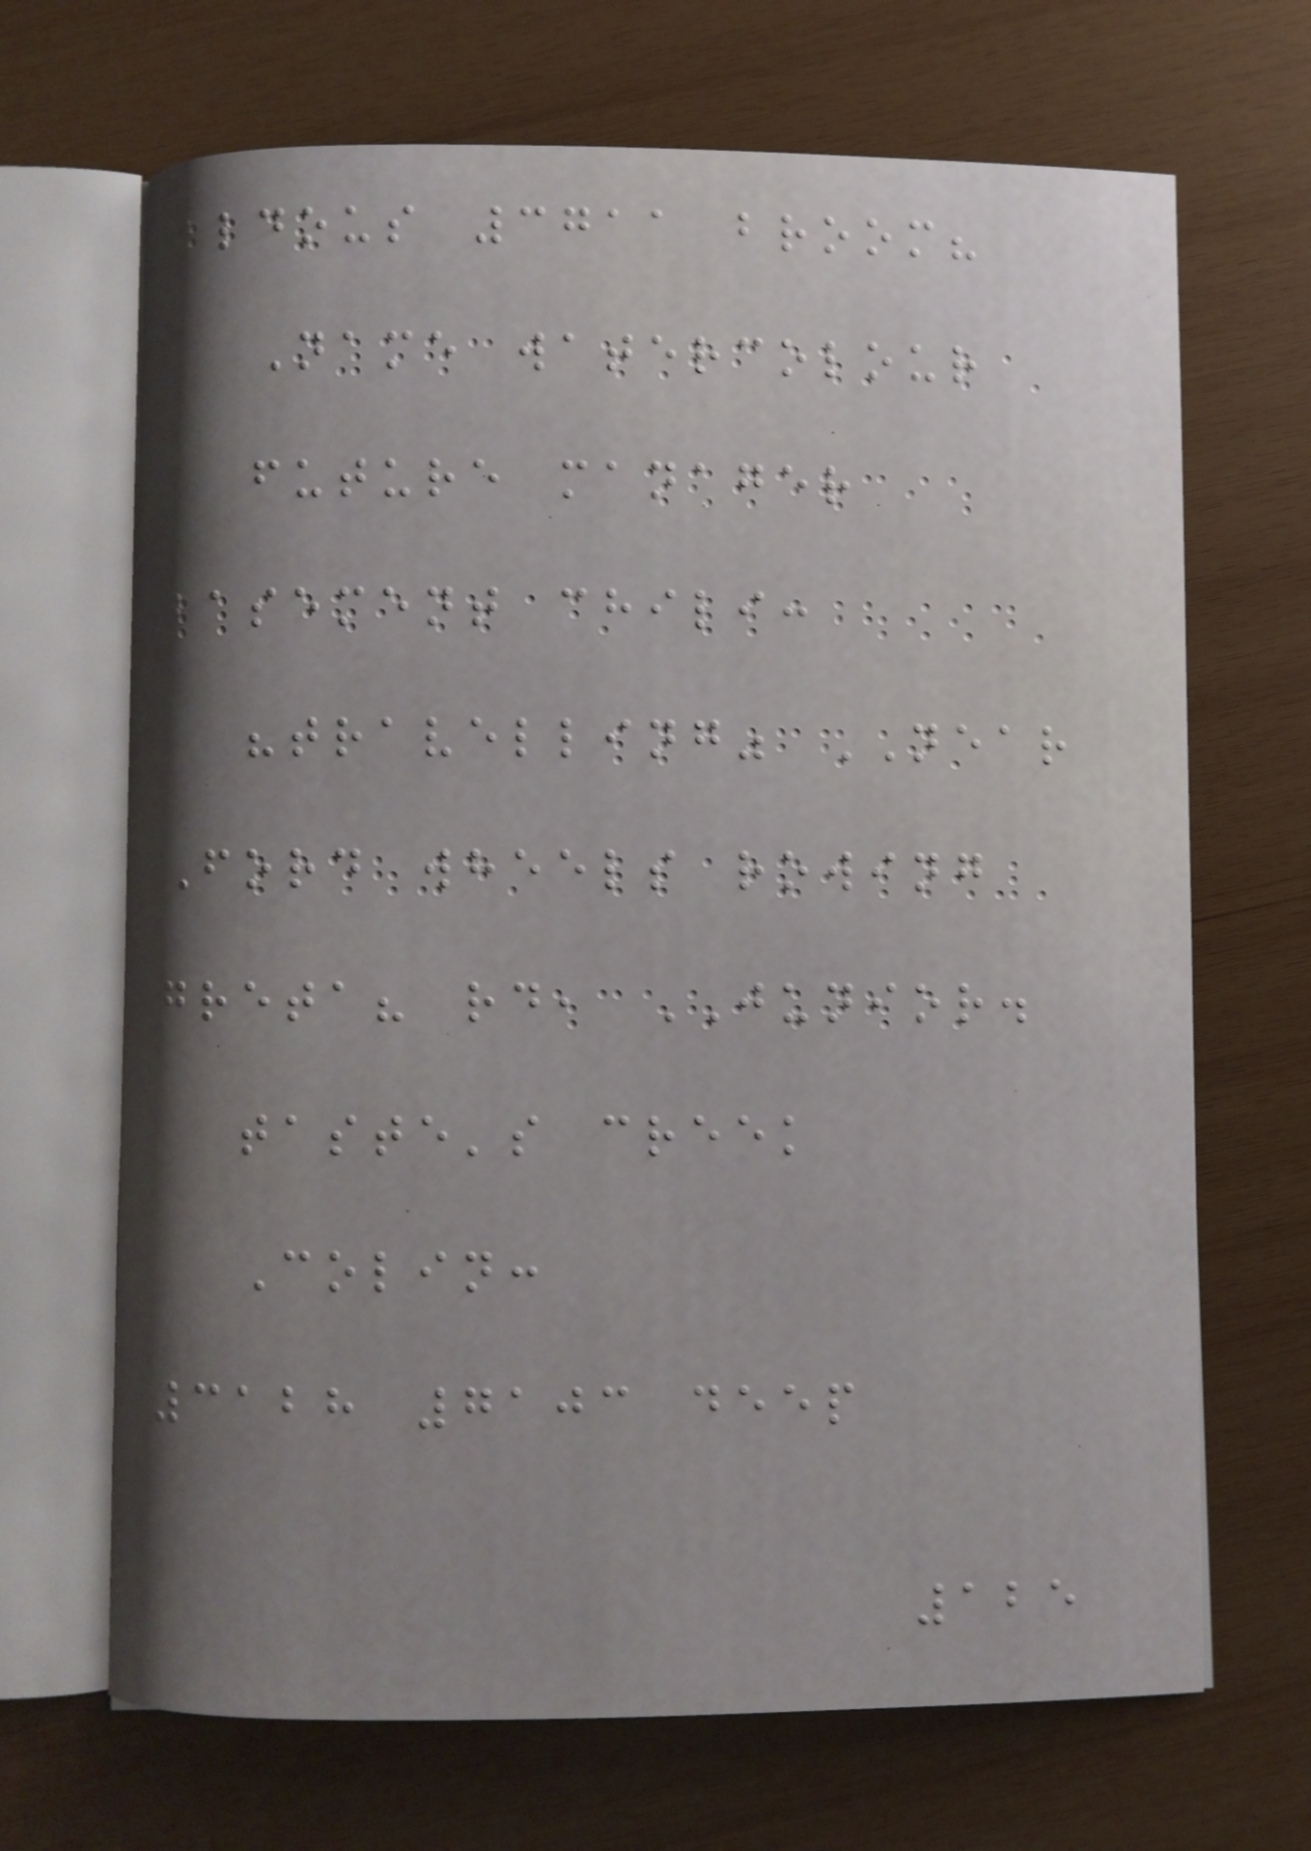aldous 3711 broom?
Name watercolour
future manager
basement chili:
"travelling" NEAR
Ford wheels rowing
greta? rd, JUNIOR.
taste's creek
Colin:
3128 7103 deep
125
